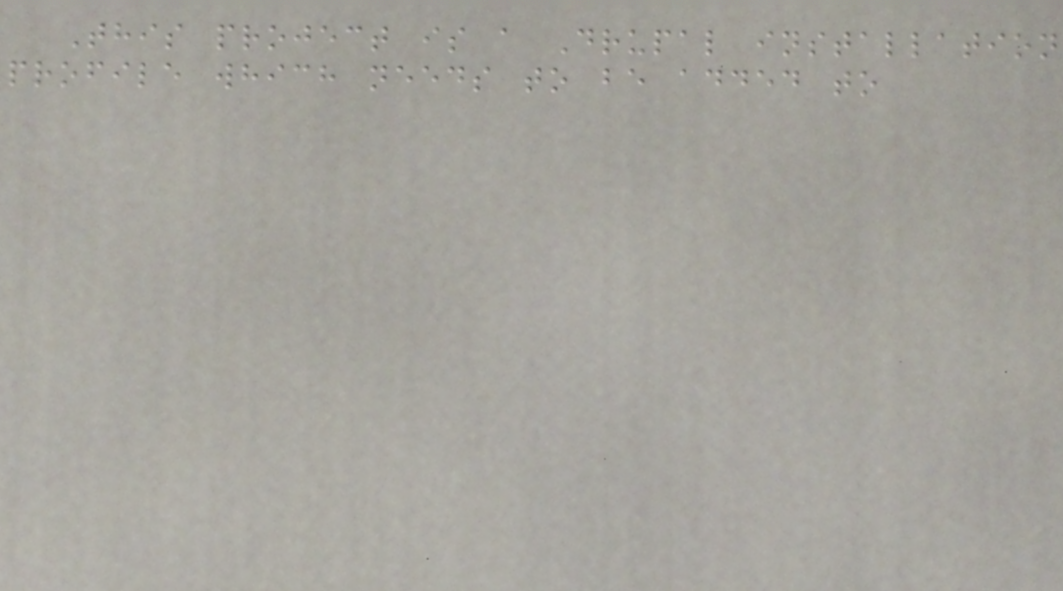This project is a Drupal installation
profile which needs to be added to
